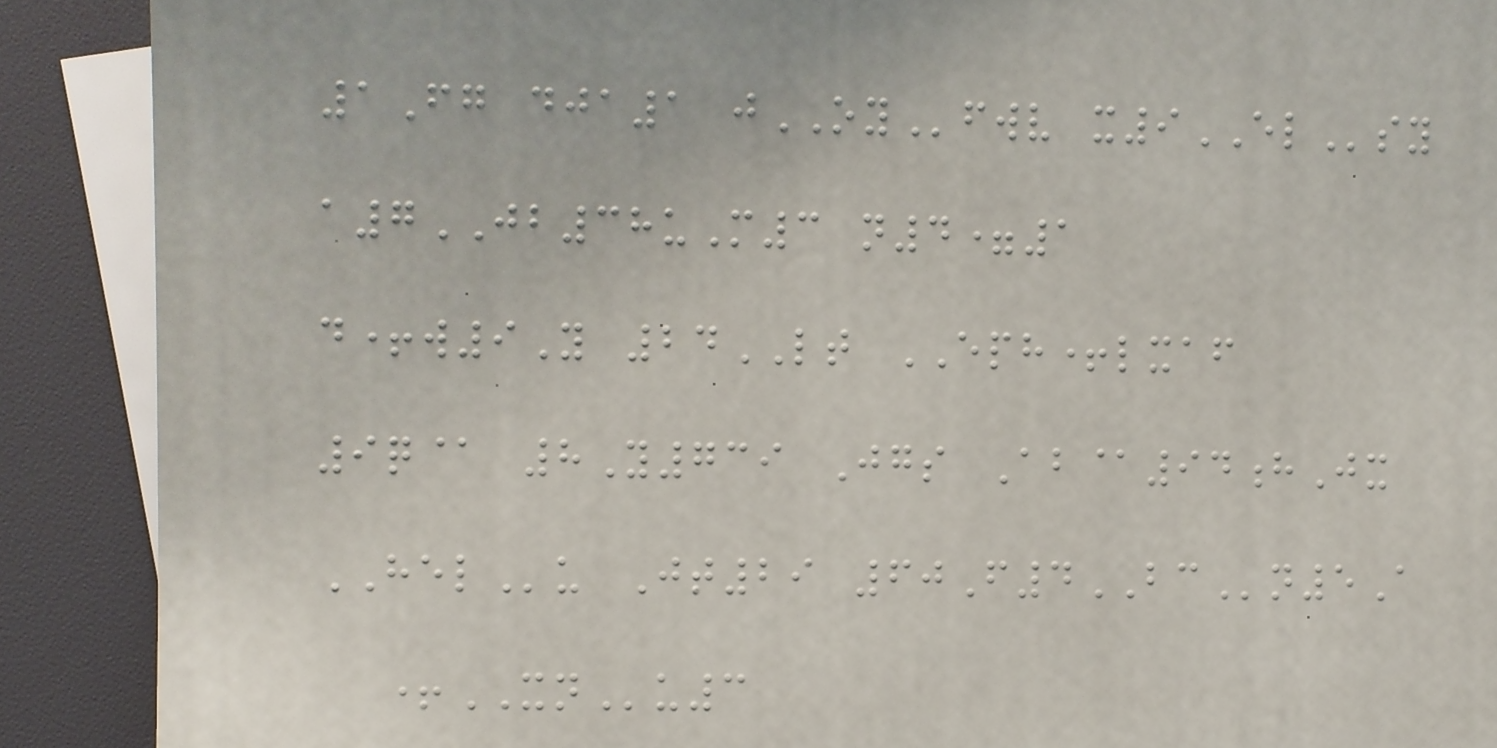1Fg dja1 jOYfwv x9ELsy
a7JB38uM3 n4=1
d+w9Y 24LT EPH+lxaf
9q@ 8Y739 Jgs Ab@94hJx
HELu Jt29 60F4BCn5A
+XNu3
